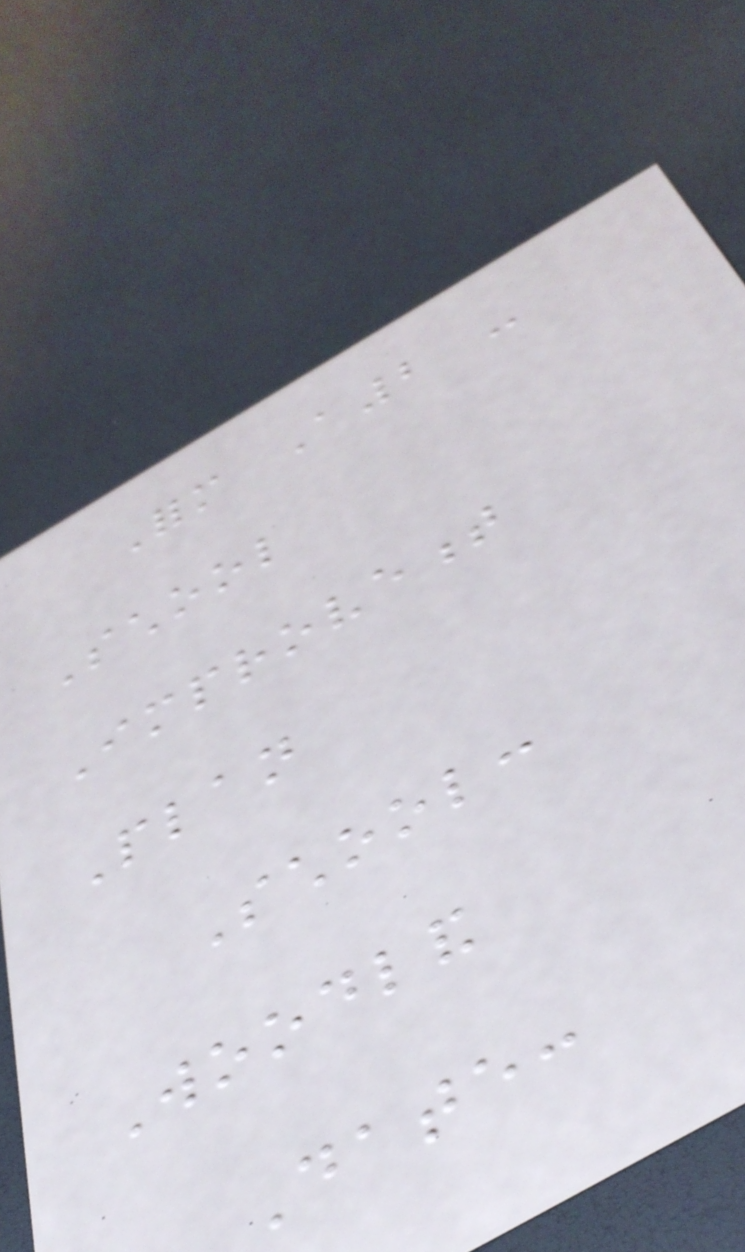Form A2 -
School
Improvement
Plan
School:
Woodland
Date:
